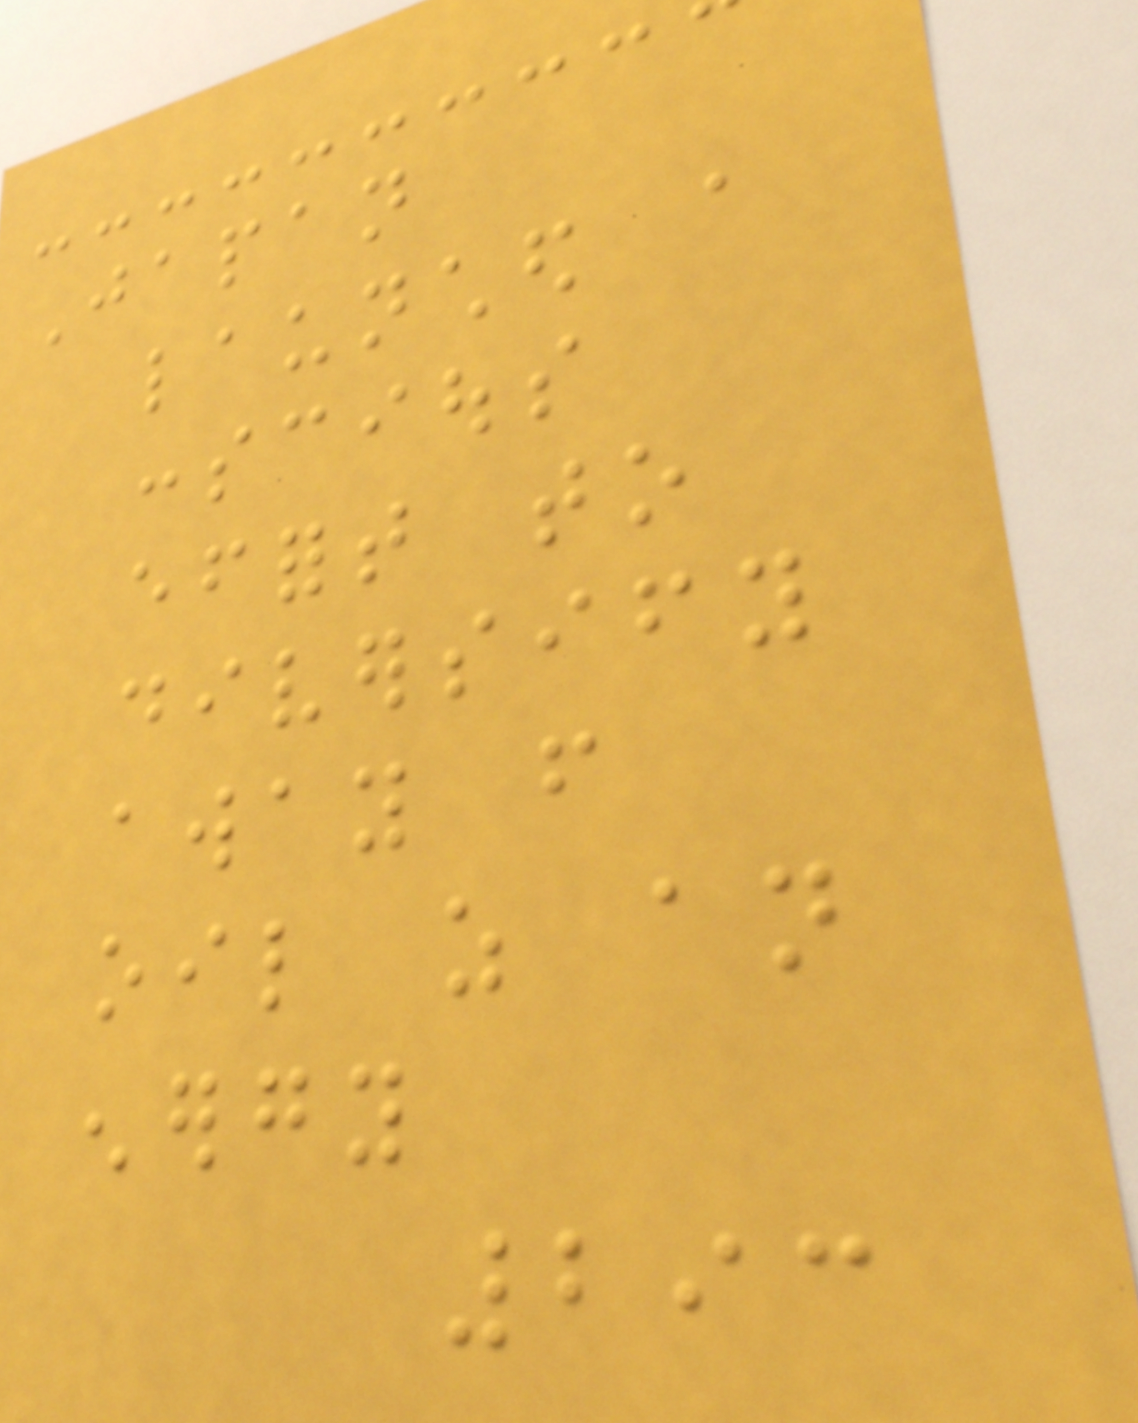Japan
launched a
conscious
effort to
diversify
away from
oil as an
energy
293
